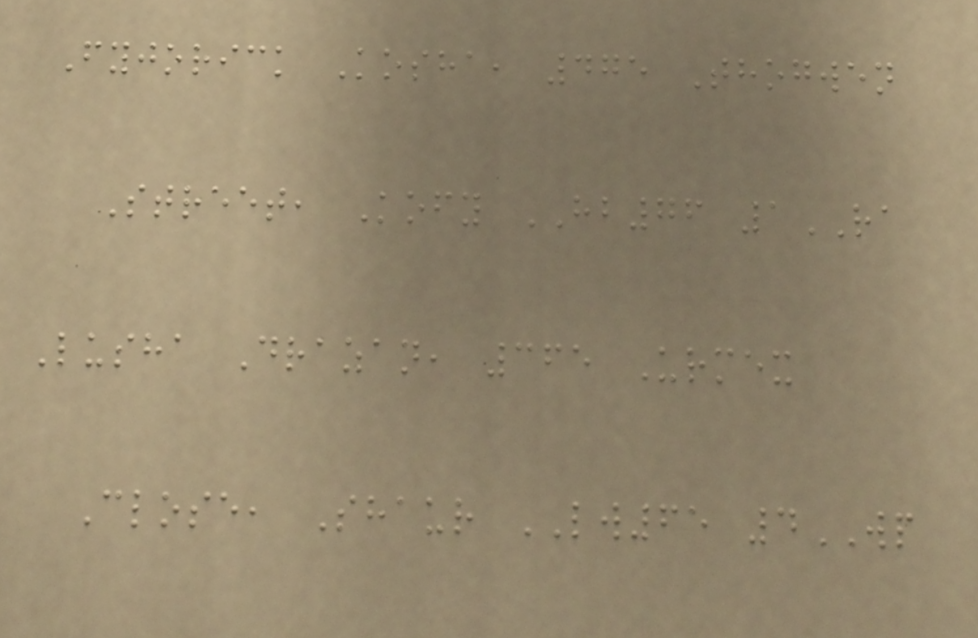Fyjorick Kosha, 475 Thogwen
Street, Kofy HB76 1RA
Lusha Drazan, 365 Urmex
Close, Shaur LW65 4WP
